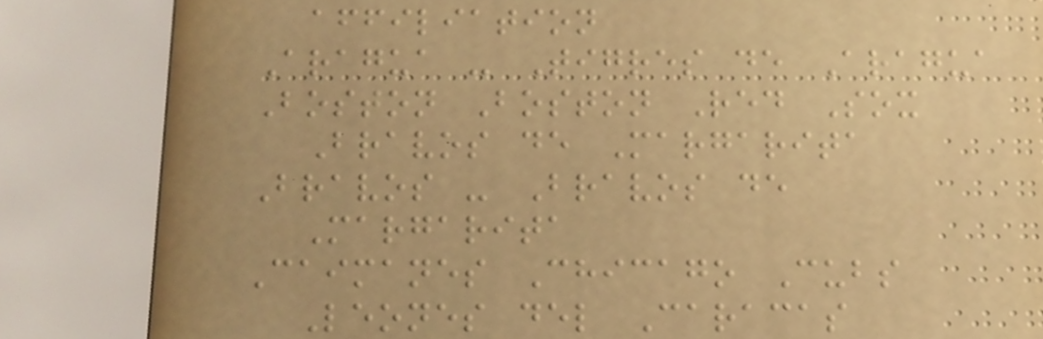affiliation
Aragua - Tigres de Aragua
Boston Boston Red Sox
Bravos de Margarita
Bravos - Bravos de
Margarita
Caimanes Chicago Cubs
Leones del Caracas
